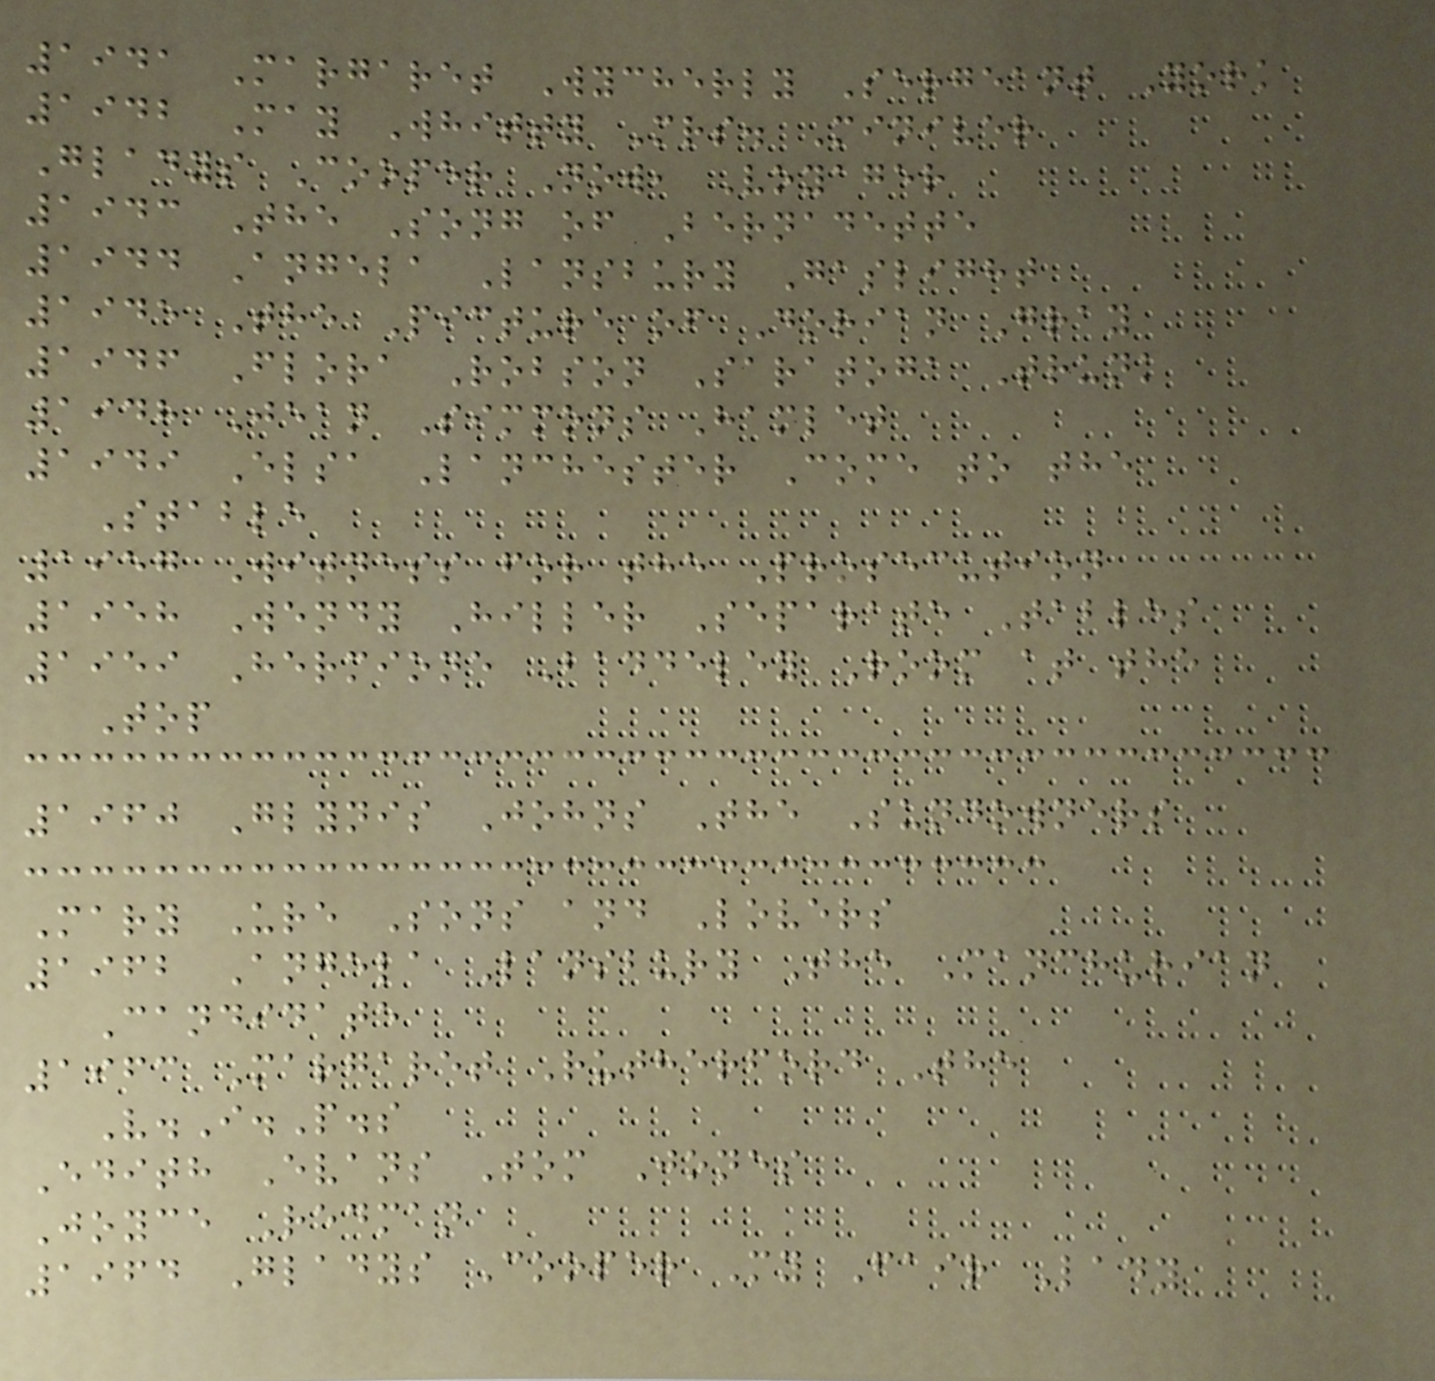1941 Margaret Wycherly Sergeant York
1942 May Whitty Mrs. Miniver
Gladys Cooper Now, Voyager
1943 The Song of Bernadette
1944 Angela Lansbury Gaslight
1945 The Picture of Dorian Gray
1946 Flora Robson Saratoga Trunk
1948 Jean Simmons Hamlet
1949 Elsa Lanchester Come to the
Stable
1957 Witness for the Prosecution
1958 Wendy Hiller Separate Tables
1959 Hermione Baddeley Room at the
Top
1960 Glynis Johns The Sundowners
Mary Ure Sons and Lovers
1962 Angela Lansbury The Manchurian
Candidate
1963 Margaret Rutherford The
V.I.P.s
Edith Evans Tom Jones
Joyce Redman
1964 Gladys Cooper My Fair Lady
